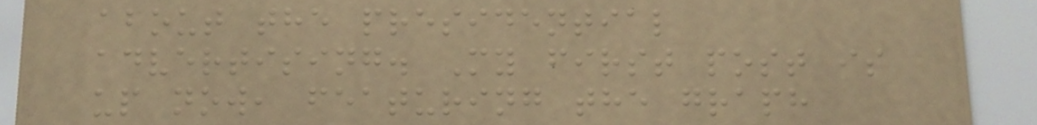about the presidential
advertising. My first post is
up now, featuring the graph
